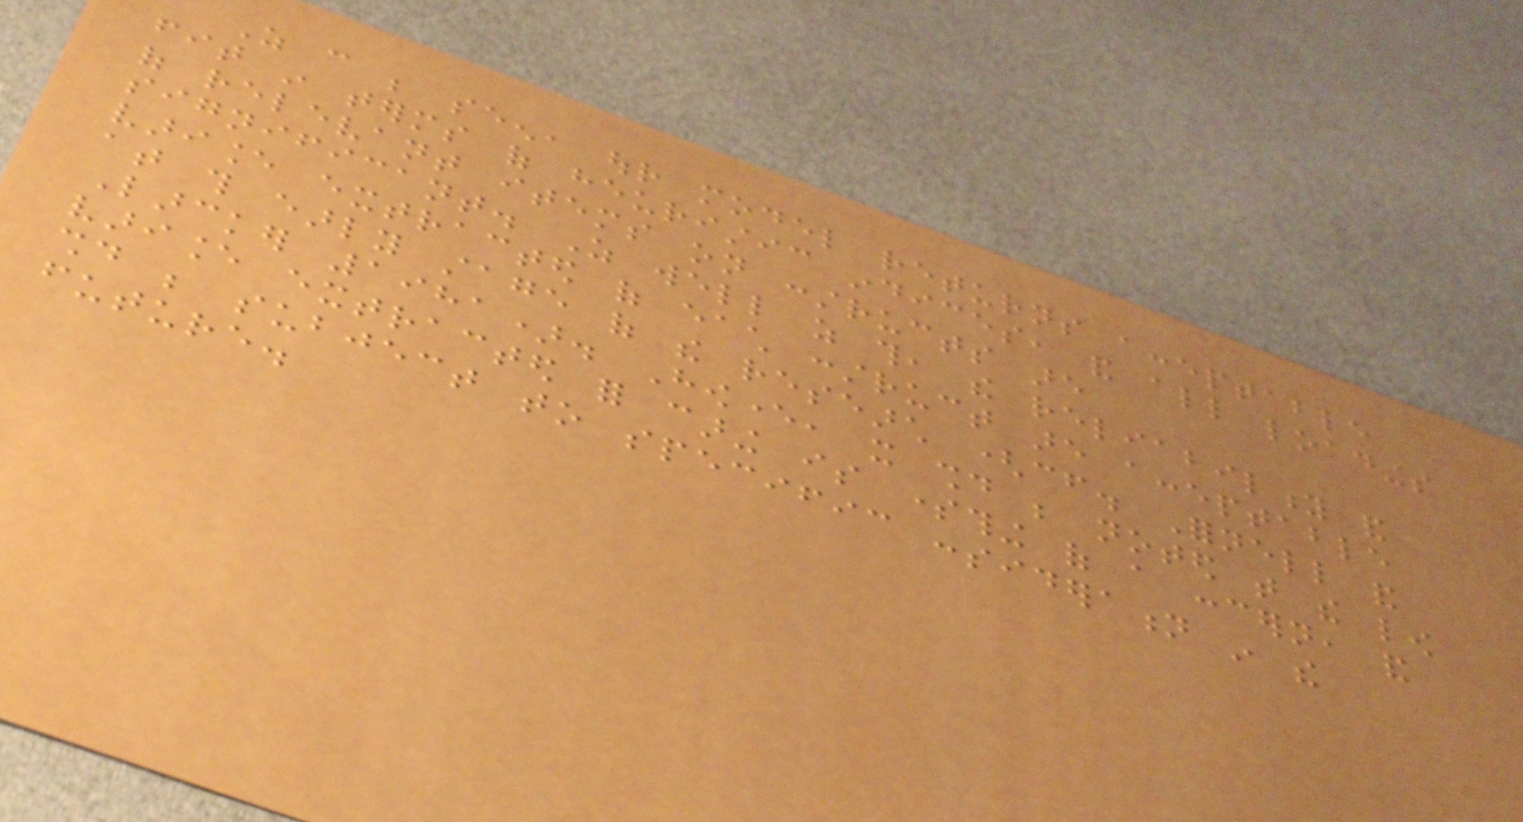As can be seen, our model returns acceptable
fit in terms of heuristic indices, and all loadings
of relevant items on constructs are
significant. As well as this, the reliability and
variance extracted of each construct are acceptable
at this early stage of the research (cf. Fornell and
Larcker 1981). However, it should be noted that the low
variance extracted for caring is something of a concern, and
should be subject to specific consideration in the
future.
